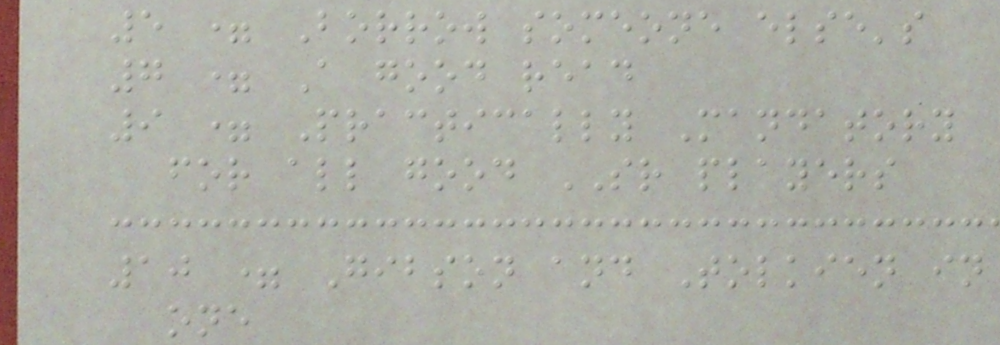5 = Borrow someone else's
7 = A good read
9 = Practically Mandatory
for all good SR players
10 = Gibson and Tolkien in
one
